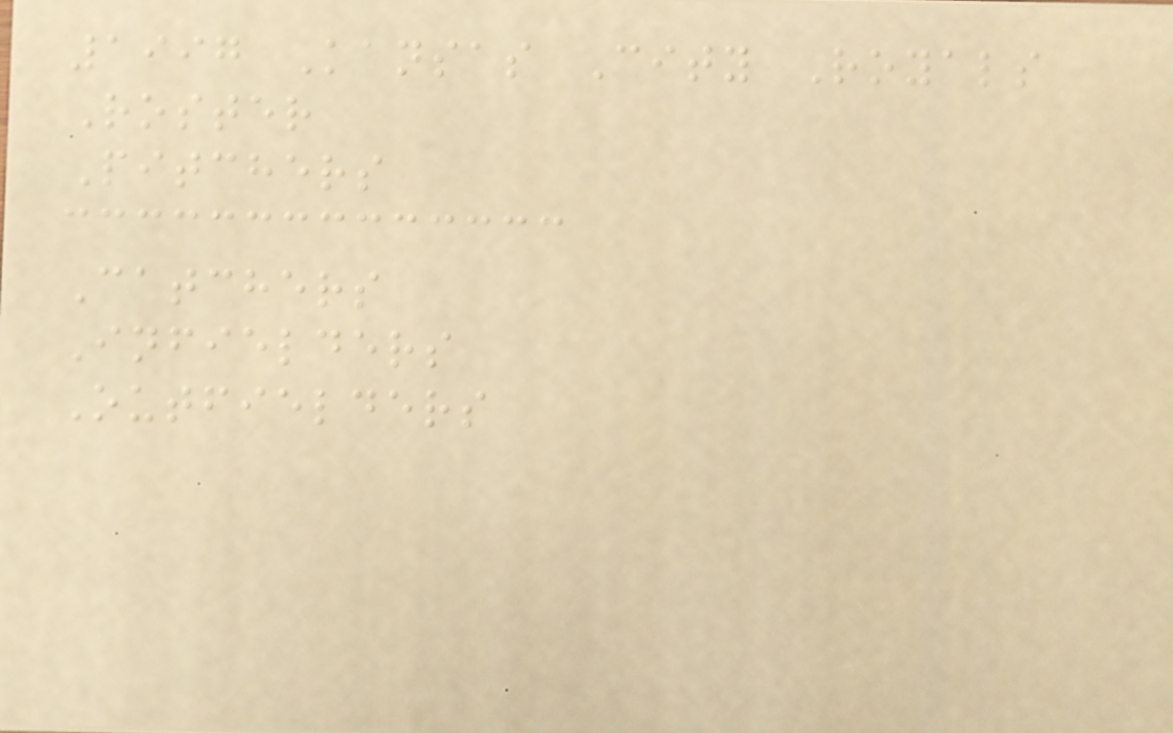1997 Kansas City Royals
Roster
Pitchers
Catchers
Infielders
Outfielders
